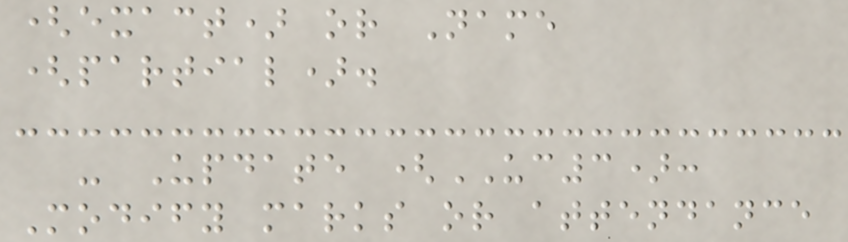(exact) or Name
(partial).
- Update (UC3):
Modify marks or attendance
